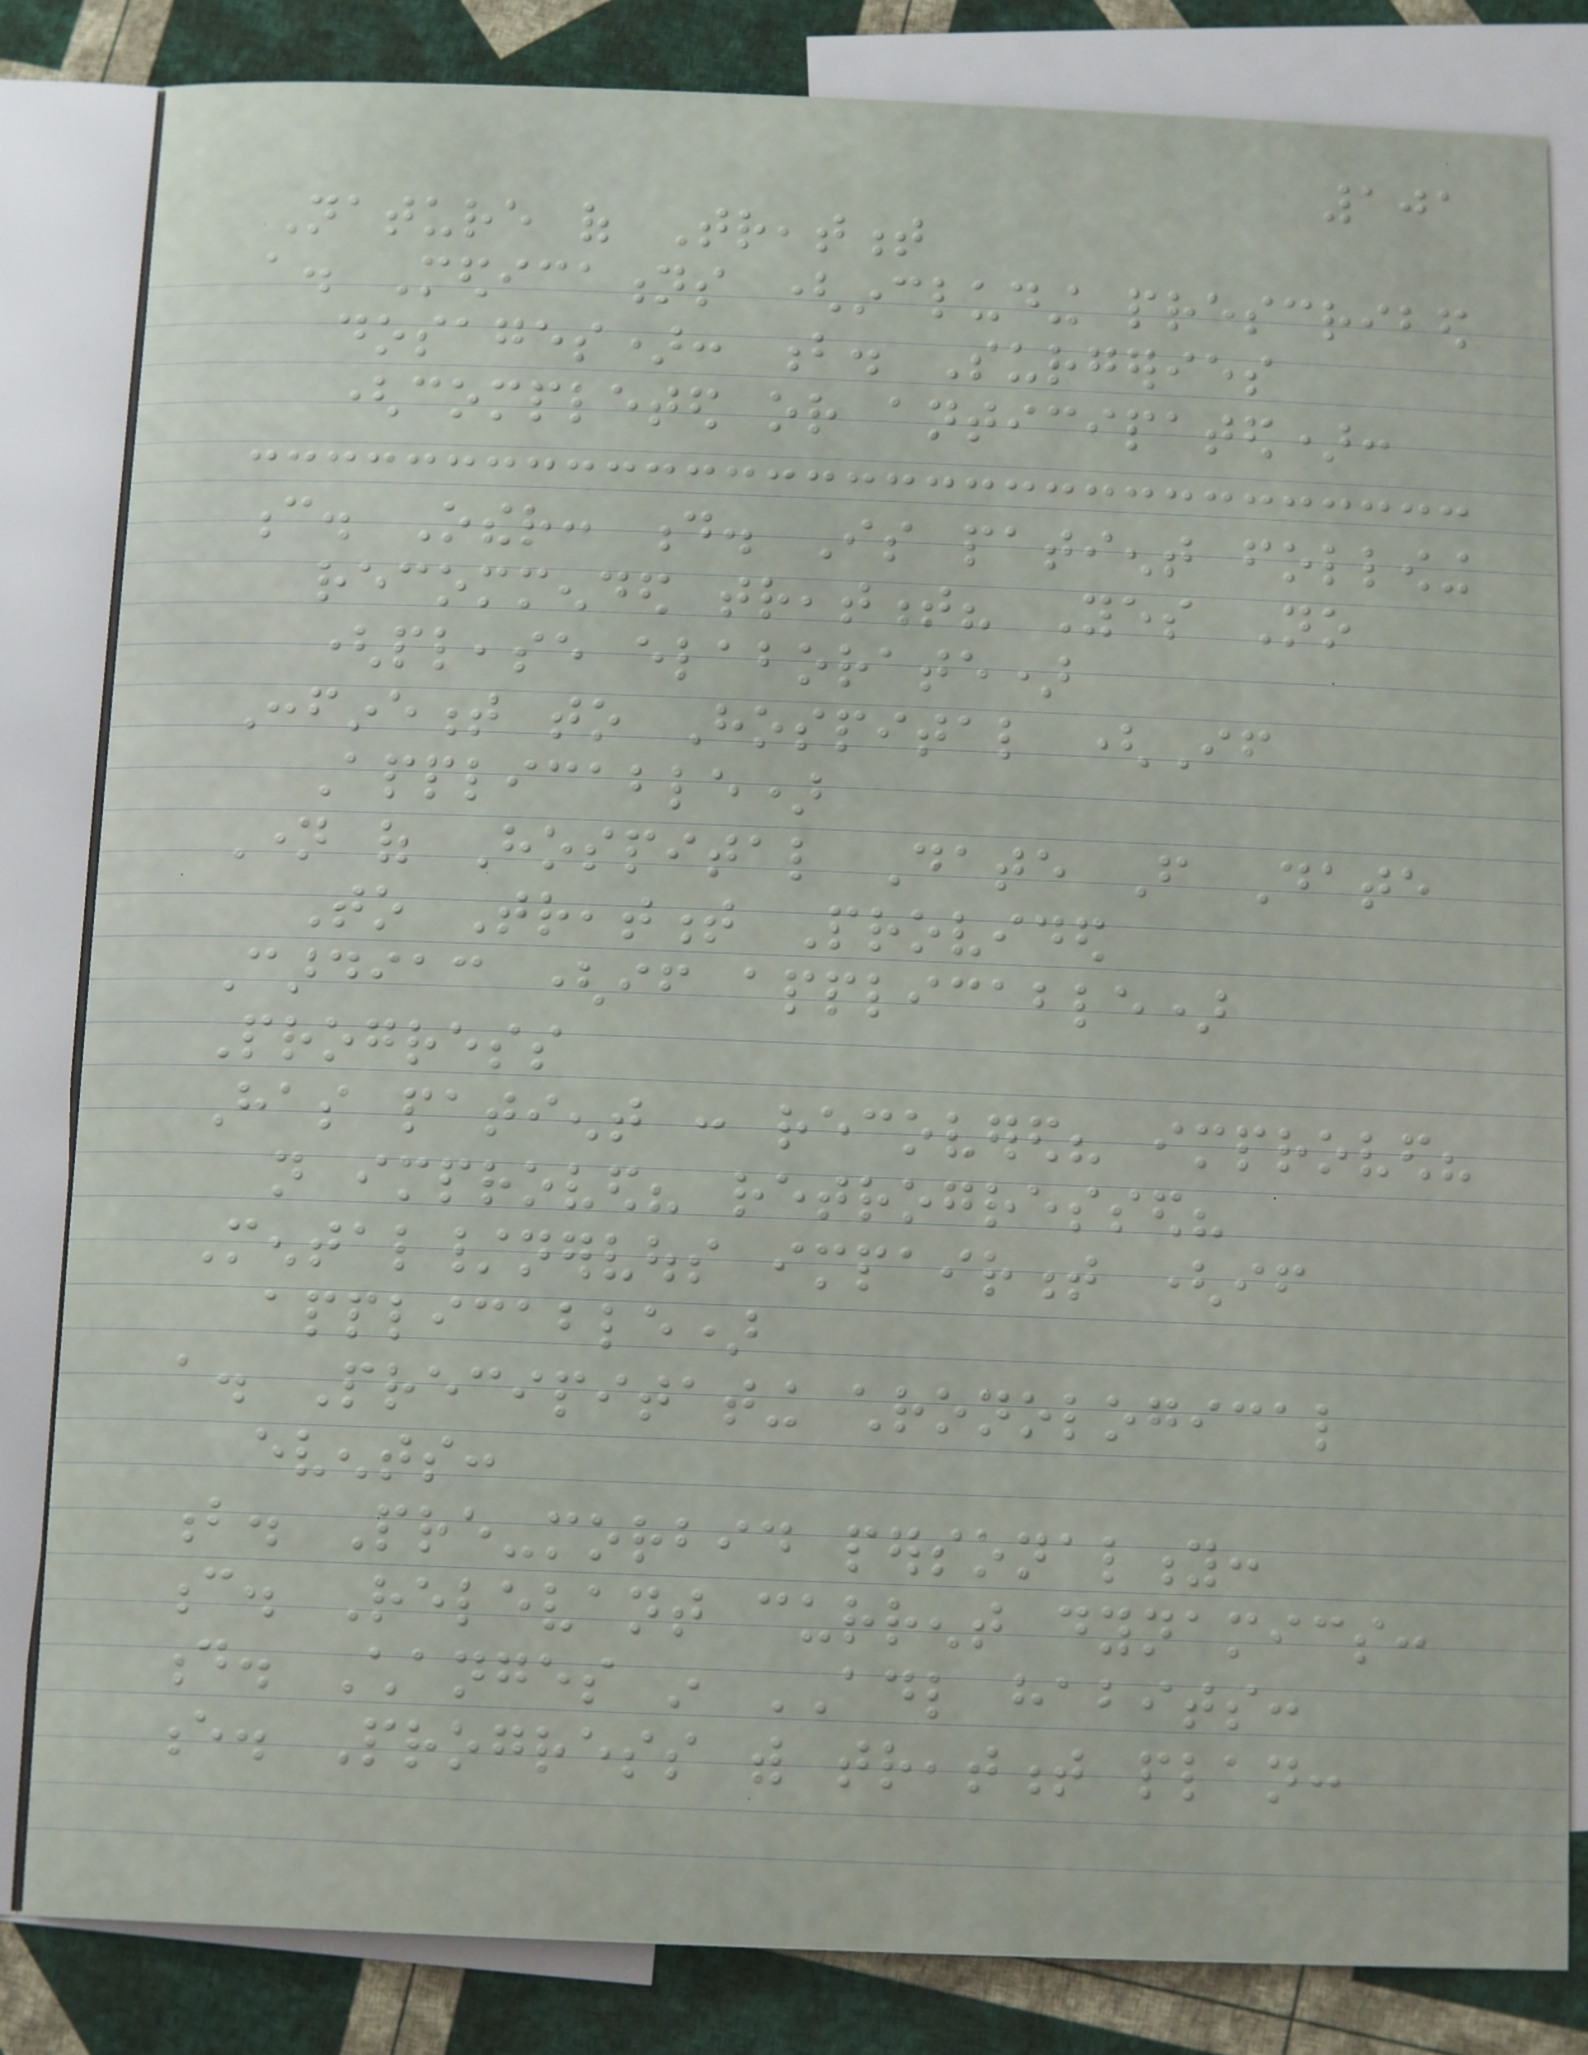101
Nature of Treatment
a. Medications (including prescribed
dosages): b. Surgeries
(completed or anticipated):
c. Other: d. Is patient following
recommended treatment? Yes No
(please elaborate)
Confinement to Hospital (If
Applicable)
Name of Hospital Date From Date
To Treatment Provided
Cardiac (if applicable)
Progress
Has patient : recovered? improved?
not improved? retrogressed?
Mental/nervous impairment (if
applicable)
a. Precipitating chronological
events:
b. Pre-morbid personality:
c. Relevant current dynamics:
d. Changes in ADL habits:
e. Progress with treatment plan:
